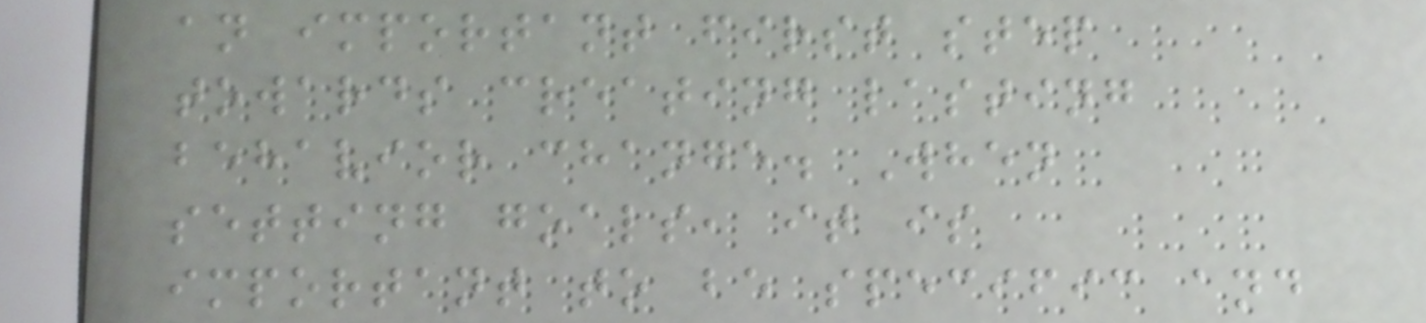an important first step
towards creating lasting
behavior change. When
setting goals, it is
important to be specific and
